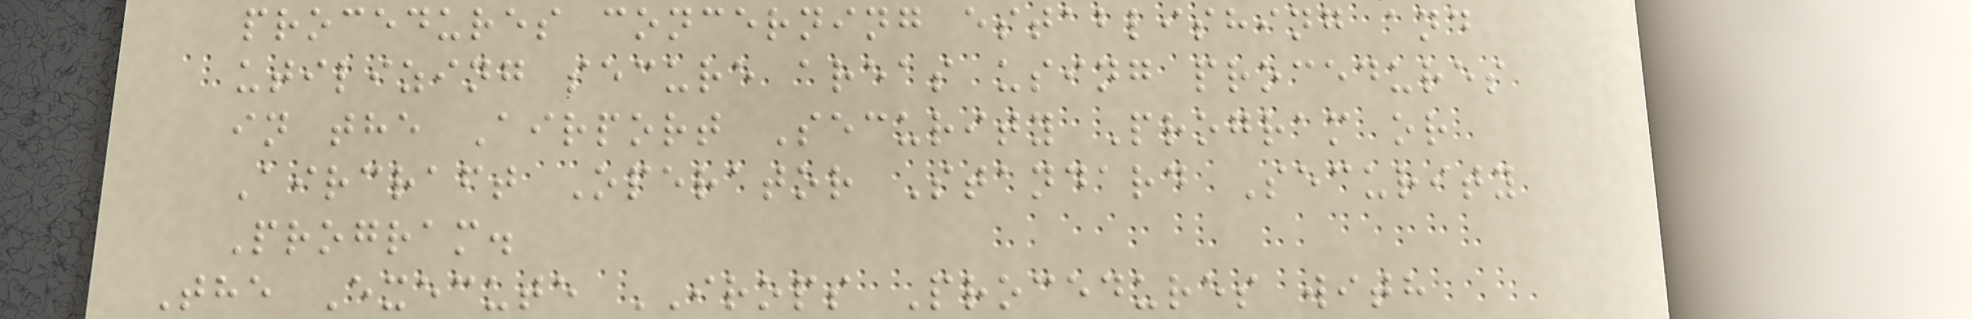procedures concerning establishing and
utilizing secure areas using procedures
in the Airport Security Program or
Aircraft Operator Standard Security
Program.
The Execute IROPS Procedures with
